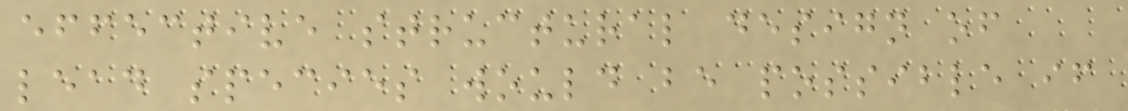effective structural design of
lead species would be possible if
